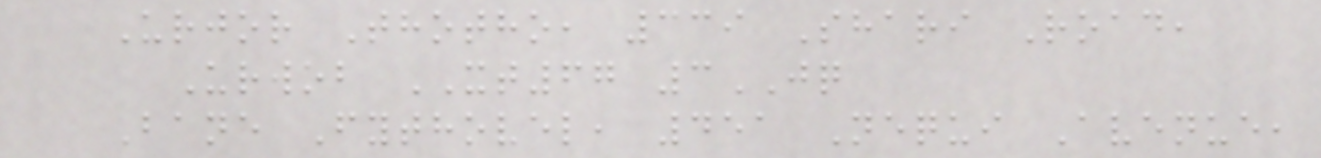Urjor Thotho, 339 Shari Road,
Urwob XT67 3JQ
Bane Fythovel, 451 Nequi Avenue,
